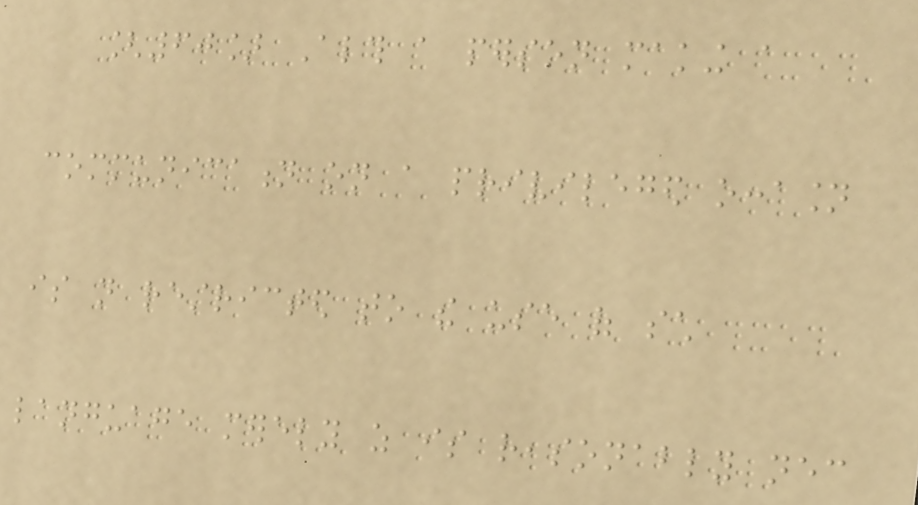[60] Although a person making a
communication on a privileged occasion
is not restricted to the use of such
language merely as is reasonably necessary
